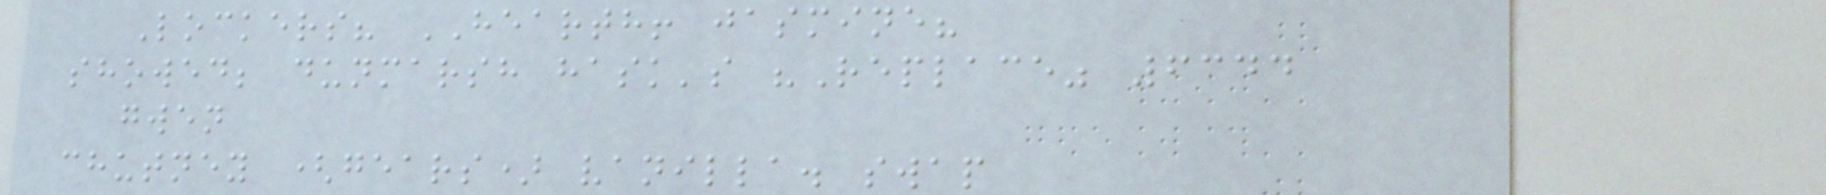Lockers? HEARTH! jasmine?
showed; dunmarsh hask's "Replace" 6344
gwen
chutney (gears) vanilla. swap
